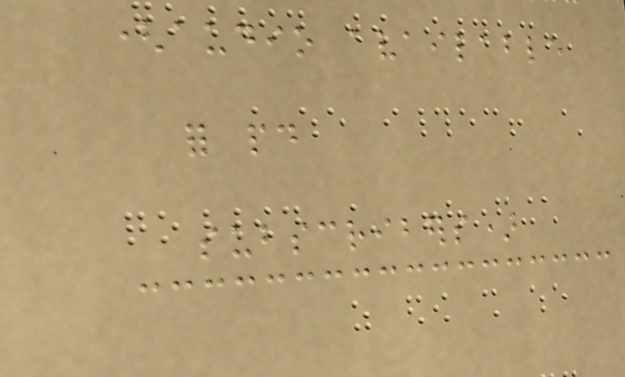(audio available
for paid
subscribers)
